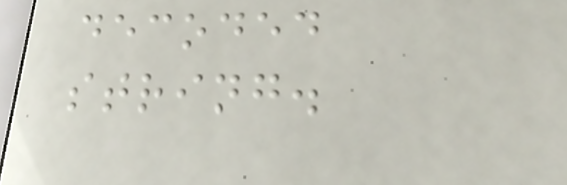decoded
string.
